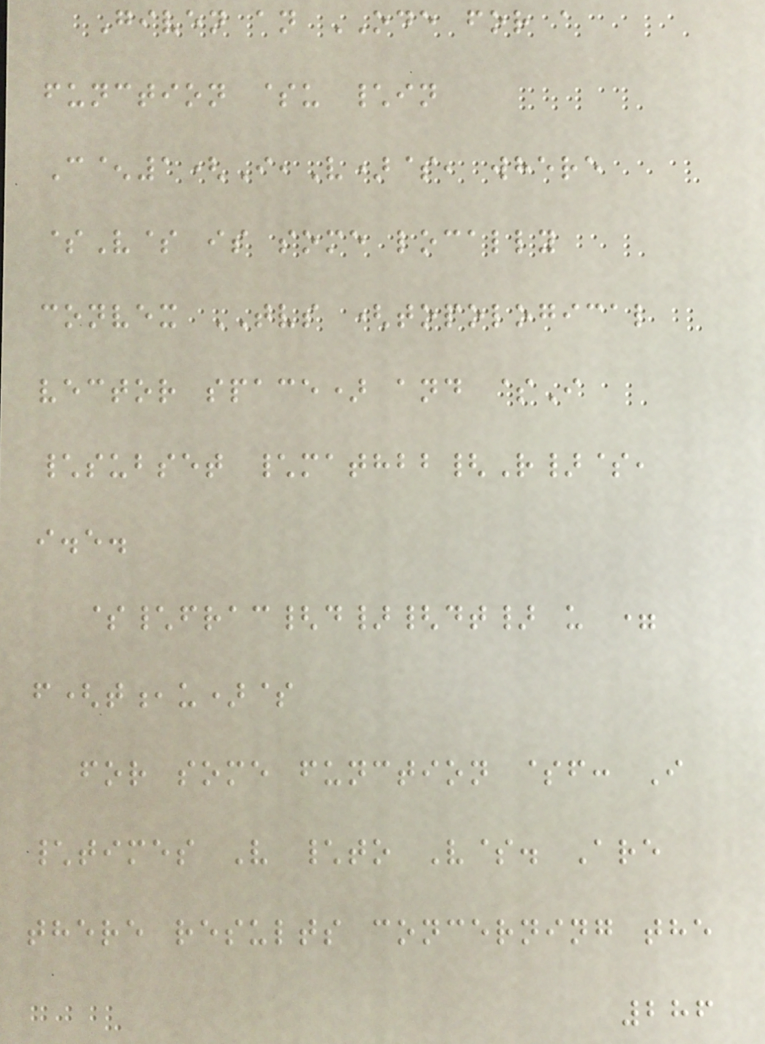Given an ODE for a
function $u \in
C^1(I,V)$, where
$V$ is some locally
convex TVS (topological
vector space) and $I
\subset \mathbb{R}$,
i.e.
$\frac{d}{dt} u =
f(t,u)$
for some function $f: I
\times V \to V$. Are
there results concerning the
286
